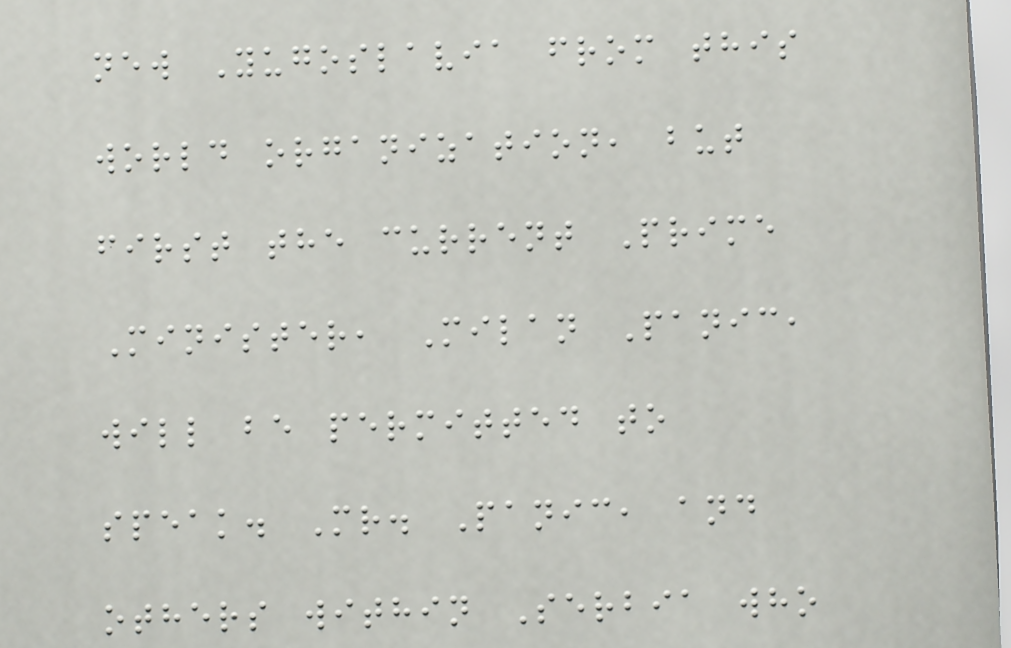new Yugoslavia from this
world organization, but
first the current Prime
Minister, Milan Panic,
will be permitted to
speak. Mr. Panic, and
others within Serbia who
